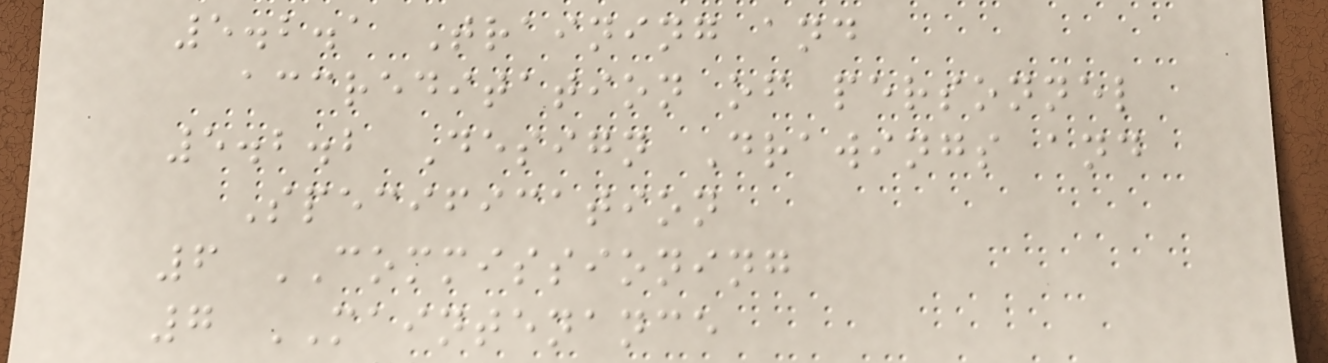5.2.1 Training and
accreditation of personnel
5.2.2 Design Drawings and
Specification
6 COMMISSIONING
7 MAINTENANCE
